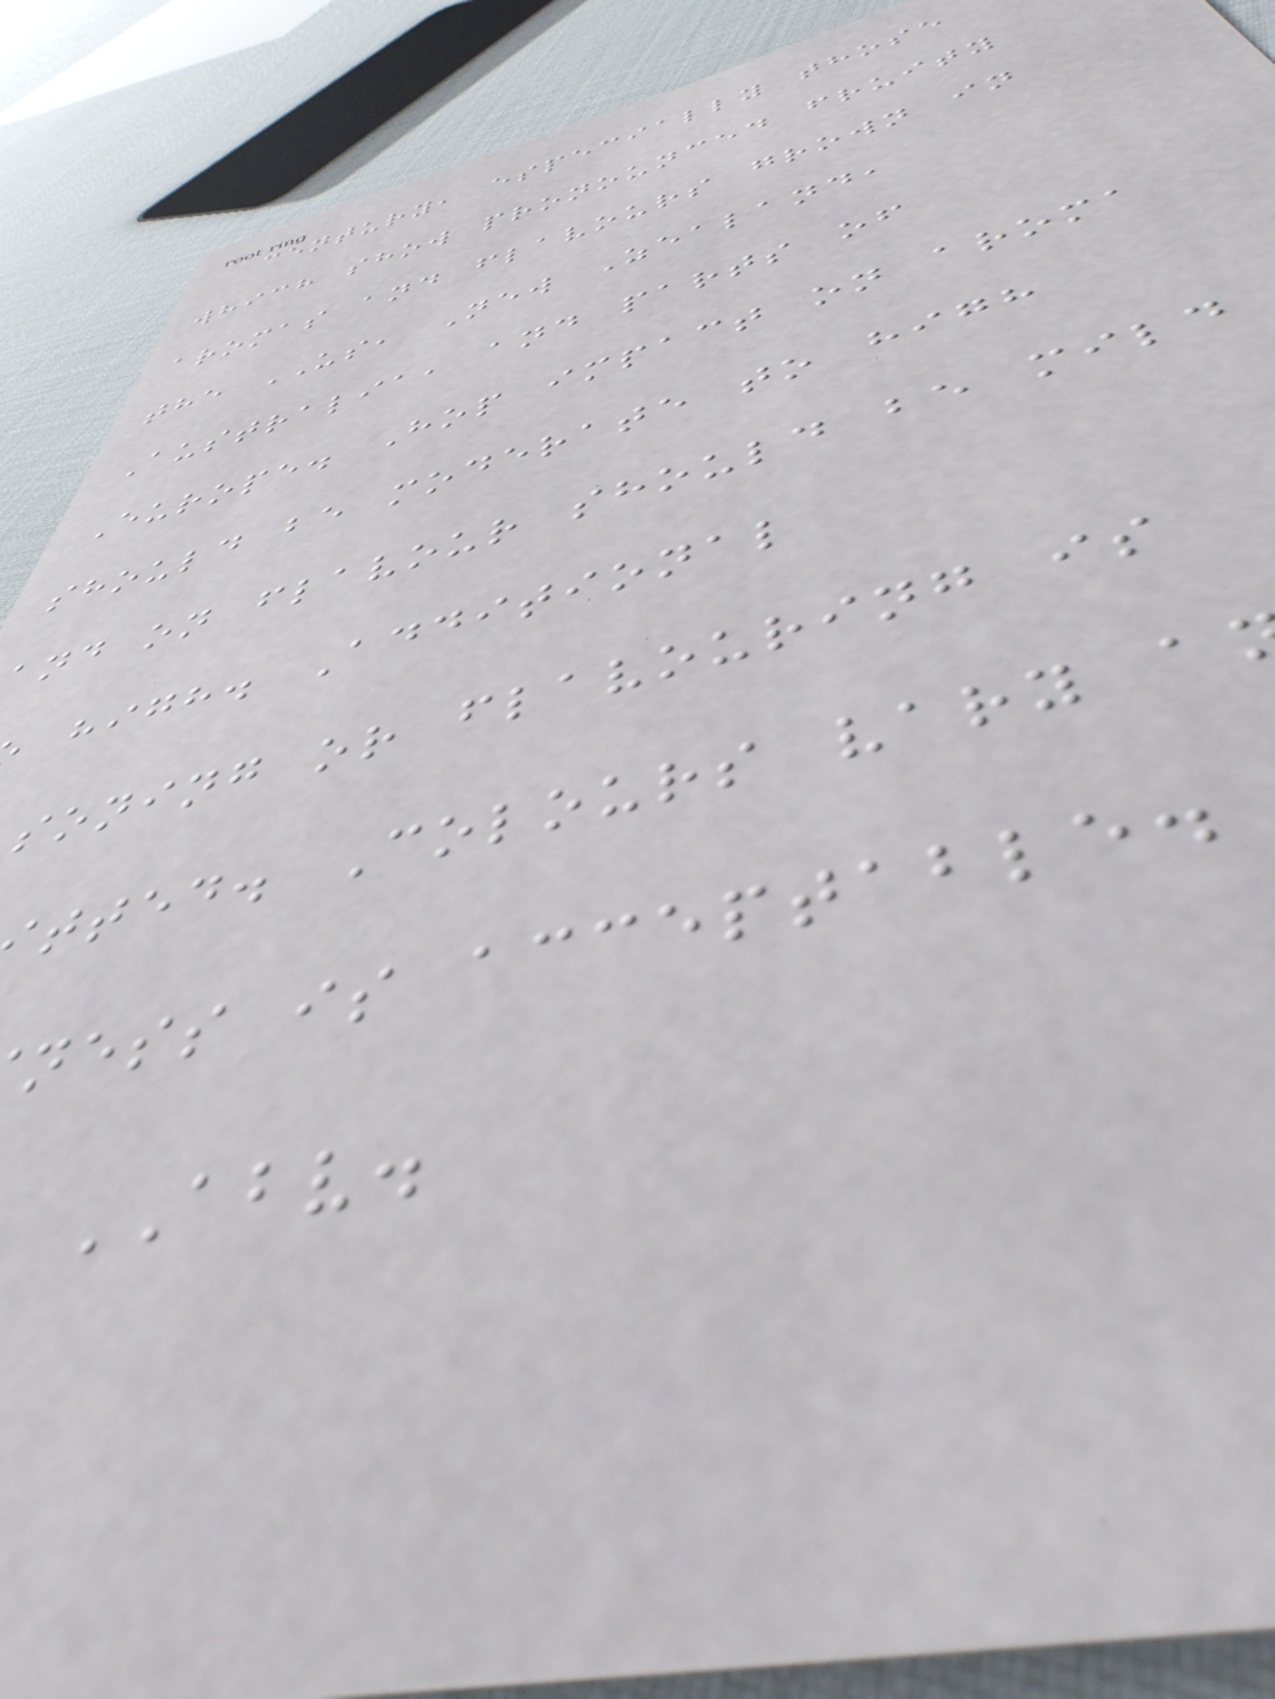century, especially those
which show pronounced fruity
aromas and flavours grown in
the US, New Zealand,
Australia, and parts of
Europe. Hop impact on aroma
should be moderate to high
and on flavour should be mild
high. Additional
soning or flavouring is
tted. Colours vary a
ness is acceptable.
ABV.
